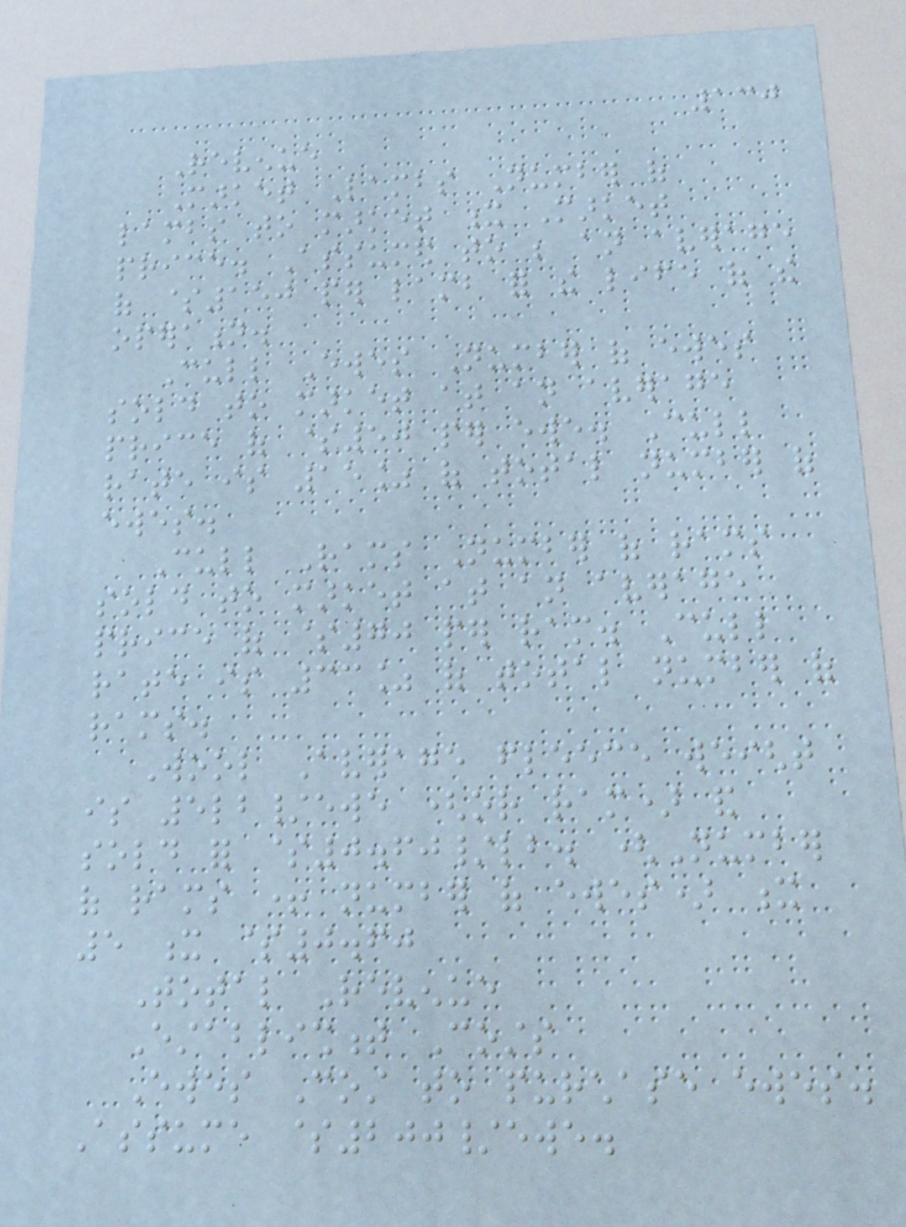130
Revenue
Market Lambs Number of
lambs to market x Market
price. Assumed to be an average
of $150 per lamb for the life of the
operation.
Cull Ewes Number of ewes
sold to market at an average
price of $50 per ewe. Cull
rate is 15% of total number of
ewes.
Cull Rams Number of rams
sold to market at an average
price of $70 per ram. Cull
rate is 33% of total number of
rams.
Wool Average fleece weight
is 5lb/ewe (or ram) and
sold for $0.60/lb. (Number
of rams + number of ewes) x
5 x $0.60
Total Revenue
Establishment Costs
Ewes Cost to purchase ewes.
Assume $200/ewe.
